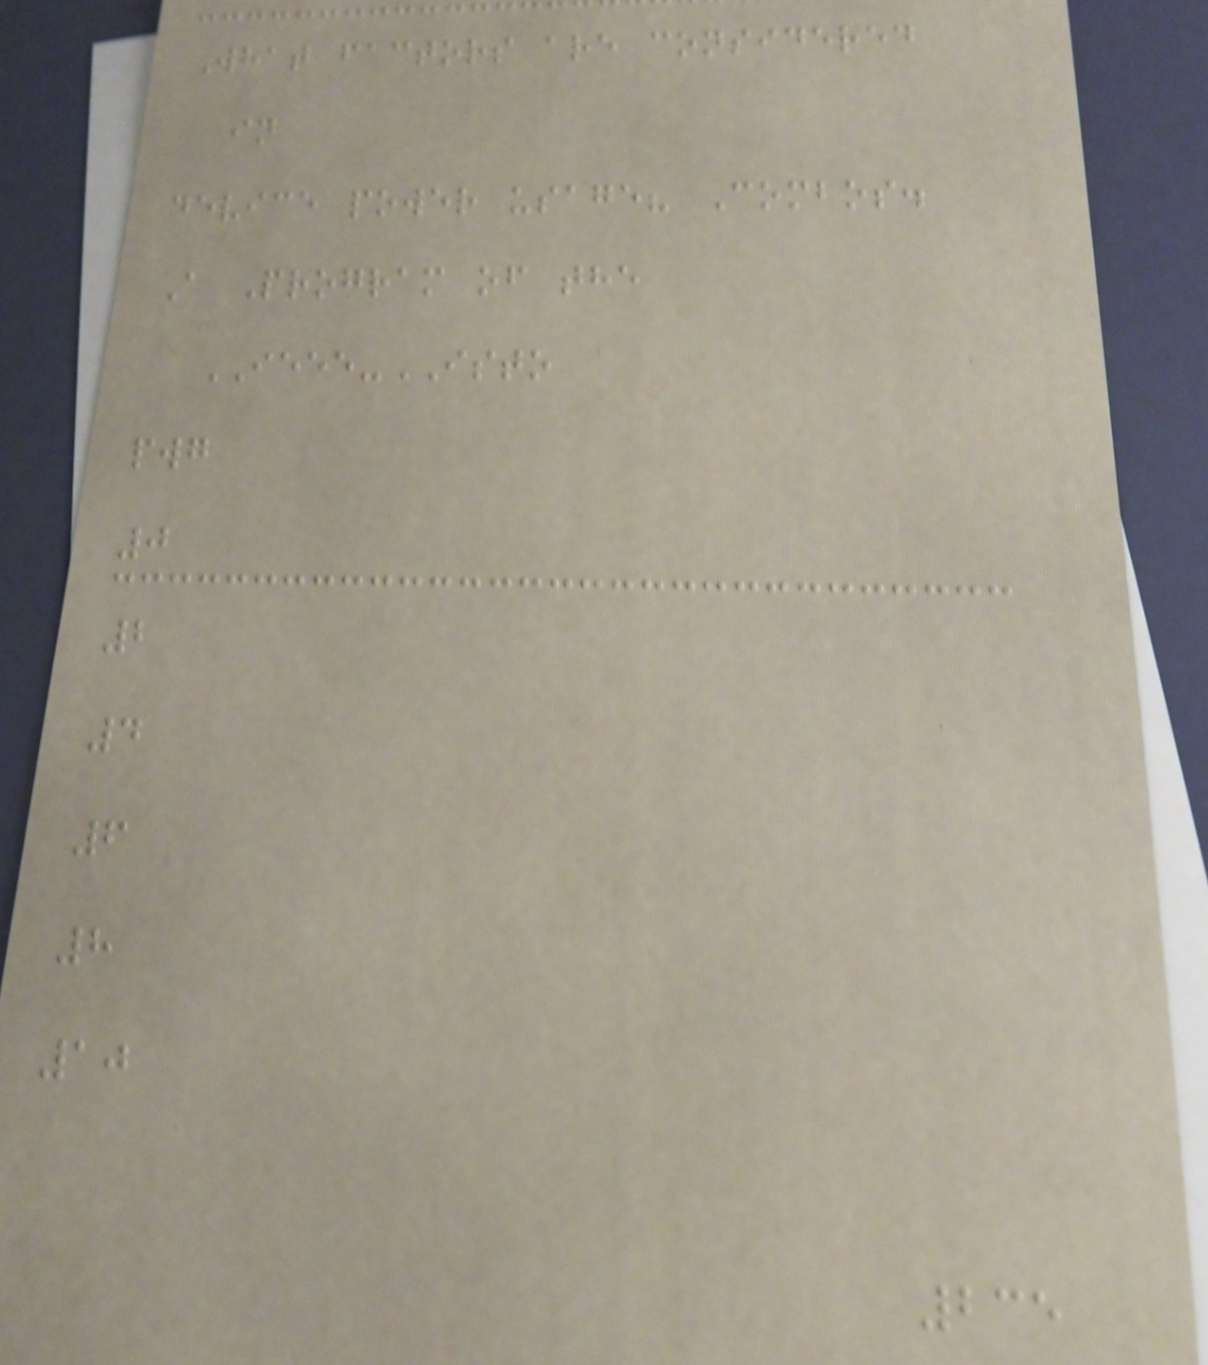What factors are considered
in
device power usage? Combos.
A Program of the
IEEE-ISTO
pwg
0
2
4
6
8
10
235
